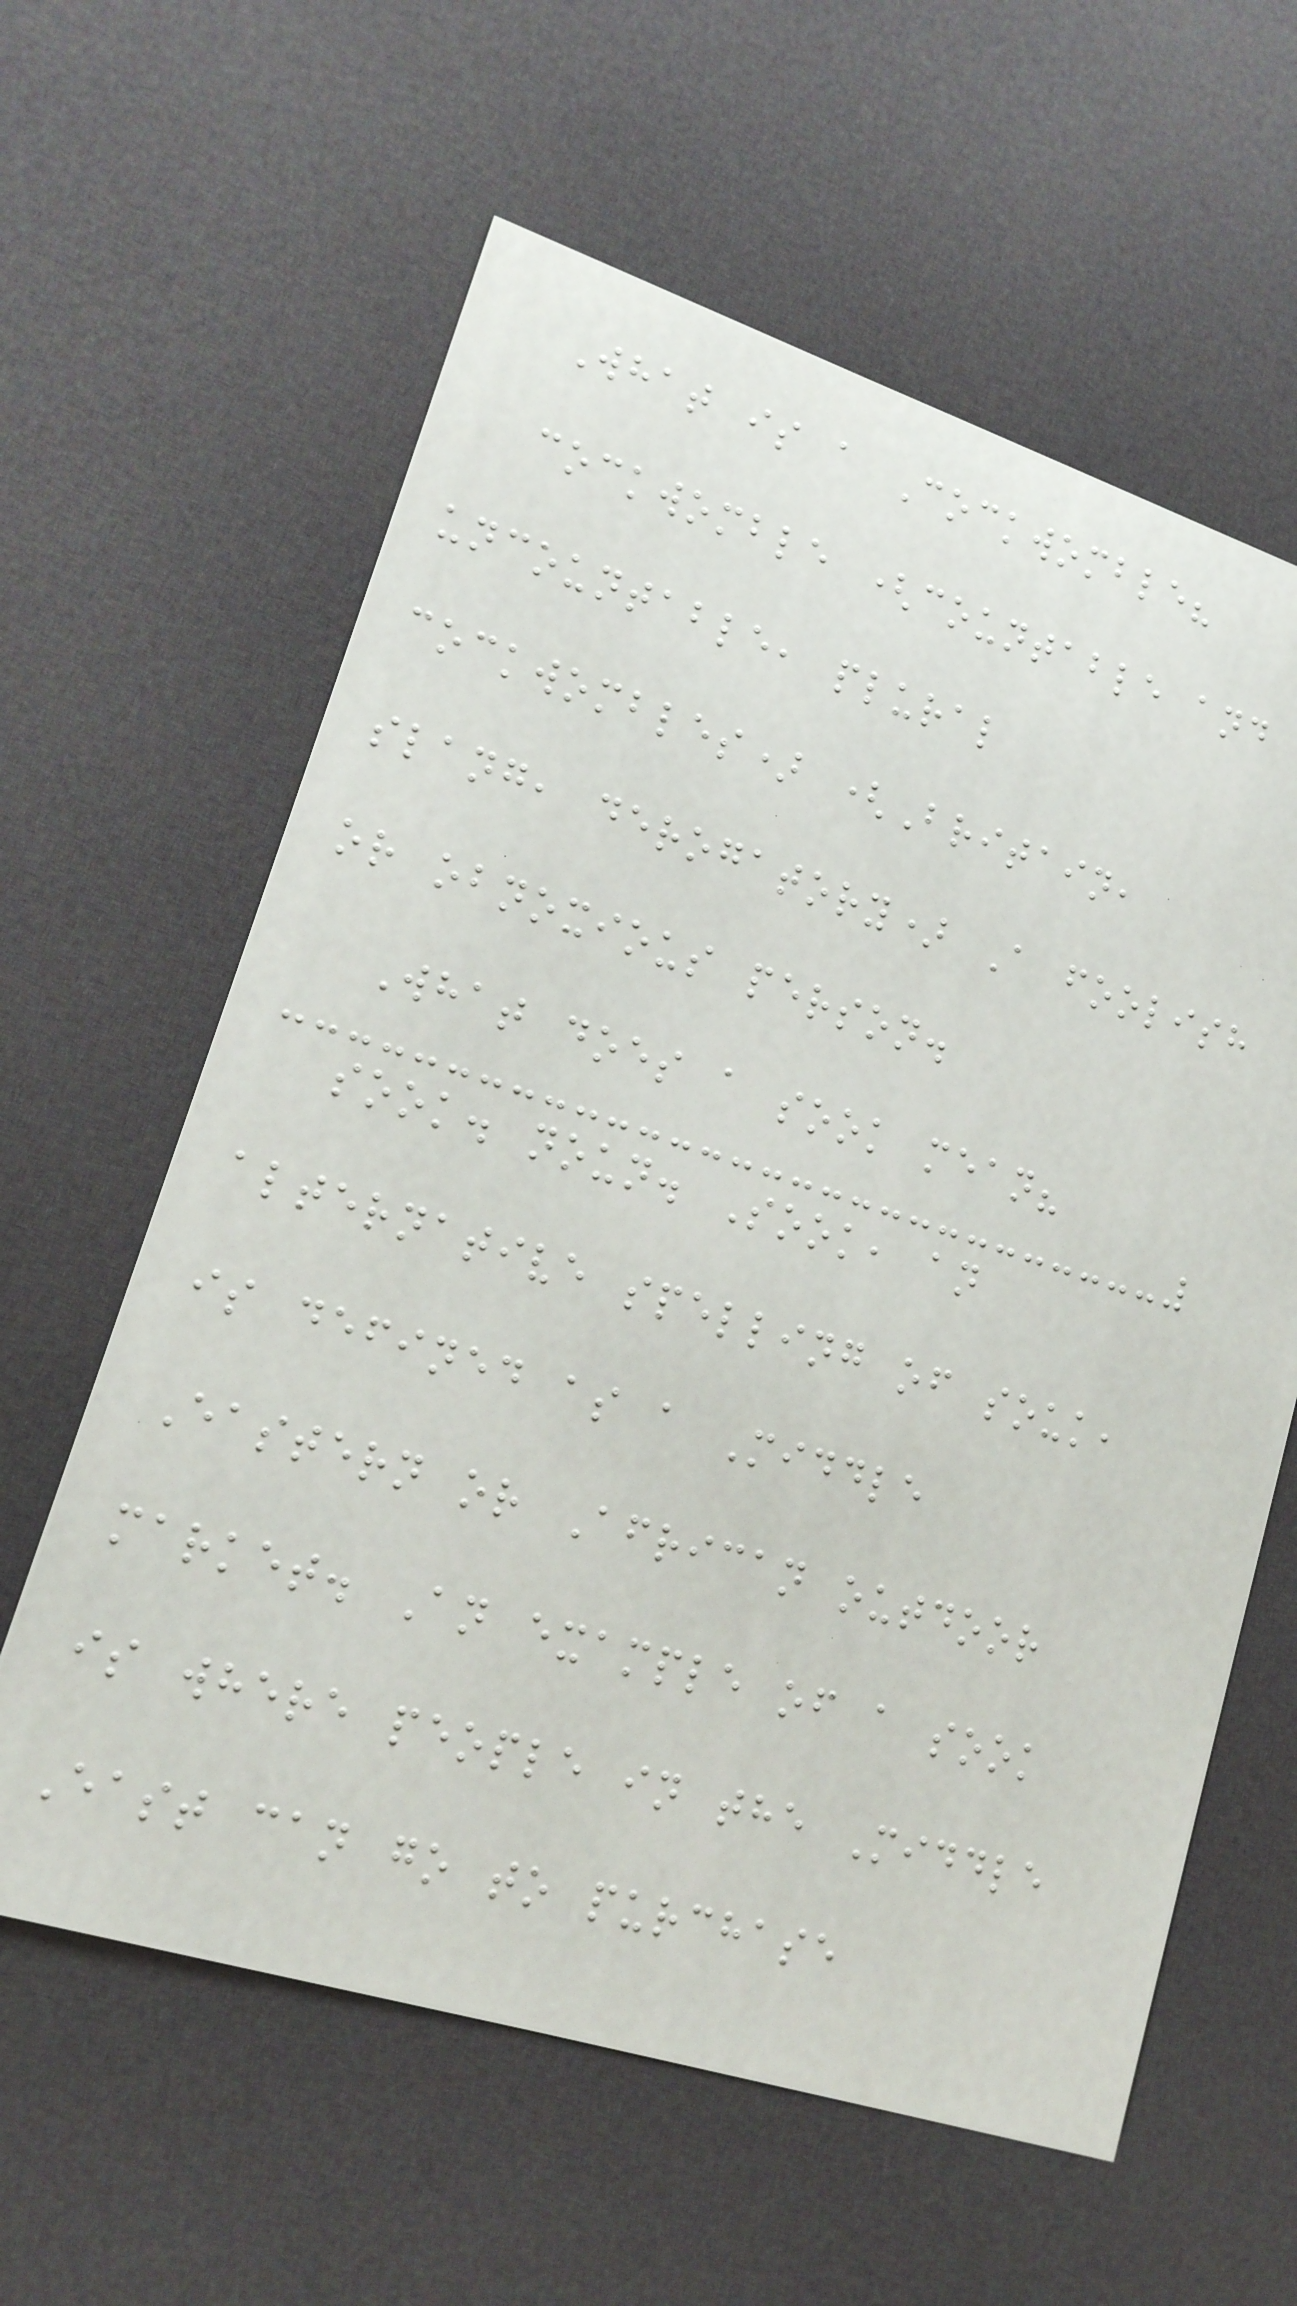What is a Cockwomble?
cockwomble (countable and
uncountable, plural
cockwombles) (Britain,
slang, derogatory) A foolish
or obnoxious person.
What does a sook mean?
sook. noun. Sook, an
alternative spelling of souk,
is defined as a Middle
Eastern or African outdoor
market. An example of a sook
is where people in the Middle
East can go to purchase
